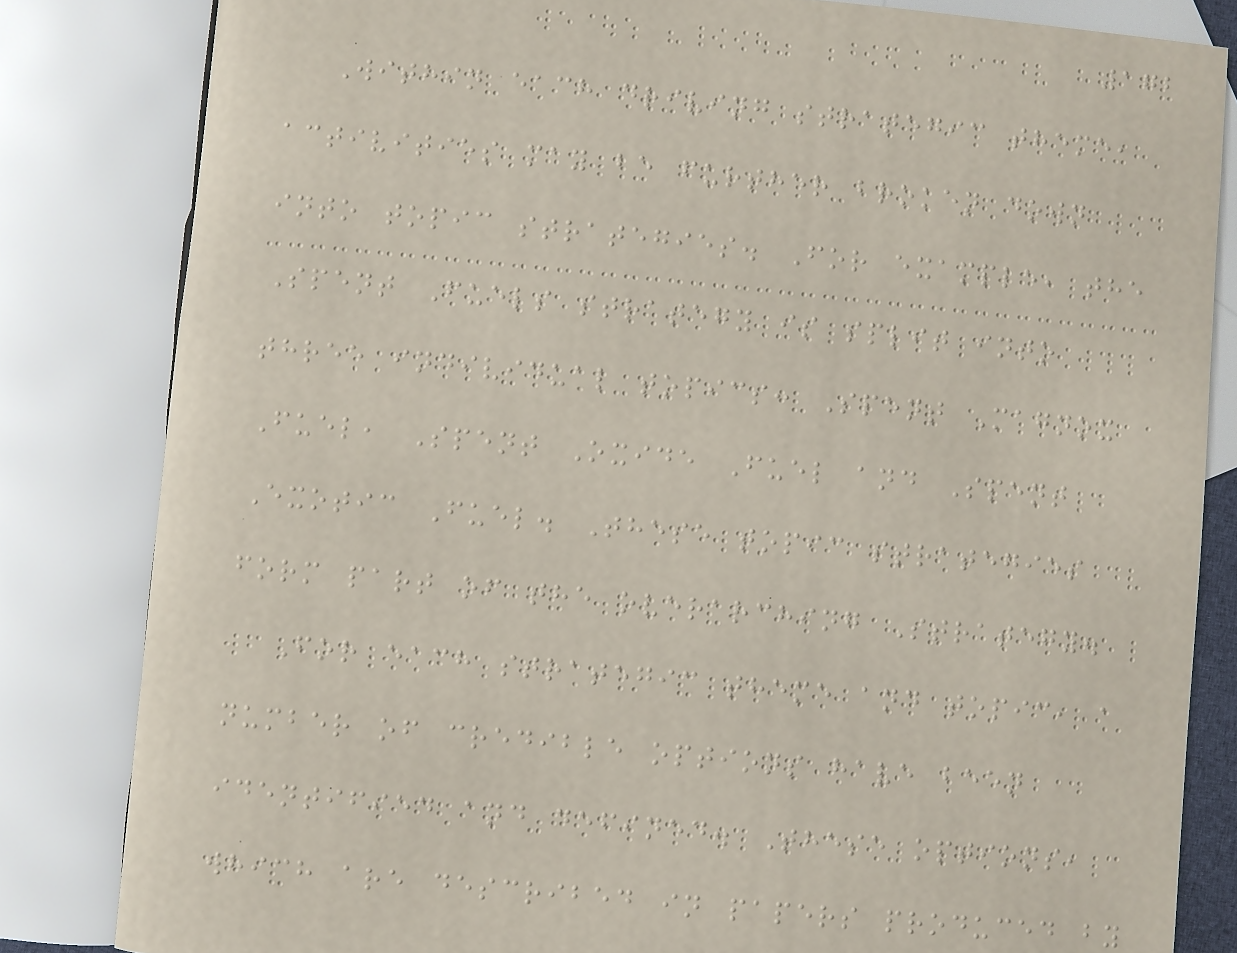172
Within each driving strategic theme,
activities may be further broken down
into topic strategies. For example, the
Spent Fuels strategy is split into
three individual topics: Spent Magnox
Fuel, Spent Oxide Fuel and Spent
Exotic Fuel. These topic strategies
form part of the overarching Strategy.
For each strategic theme and topic, a
number of credible options have been
identified and defined. These options,
which are described in papers produced by
